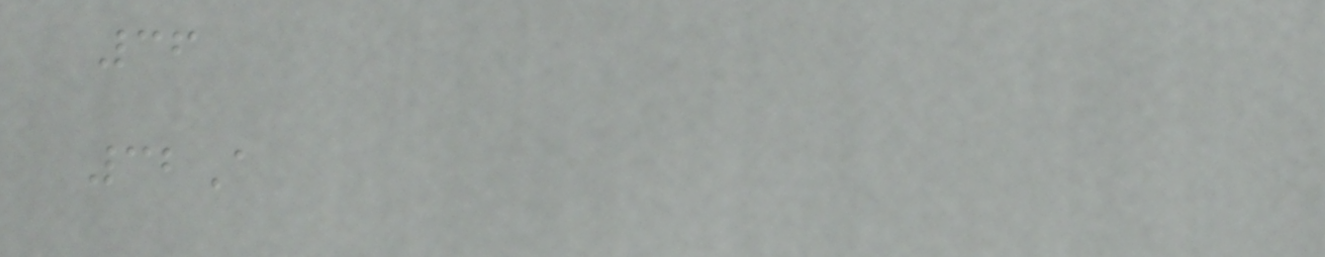36
32A
